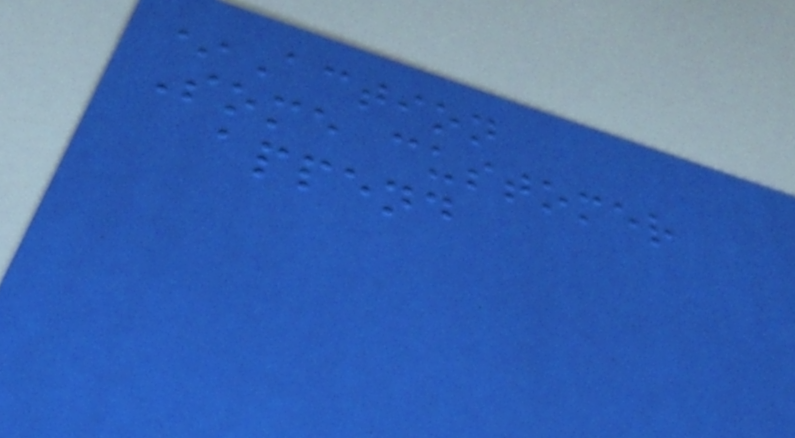*Action
Some customer
append
